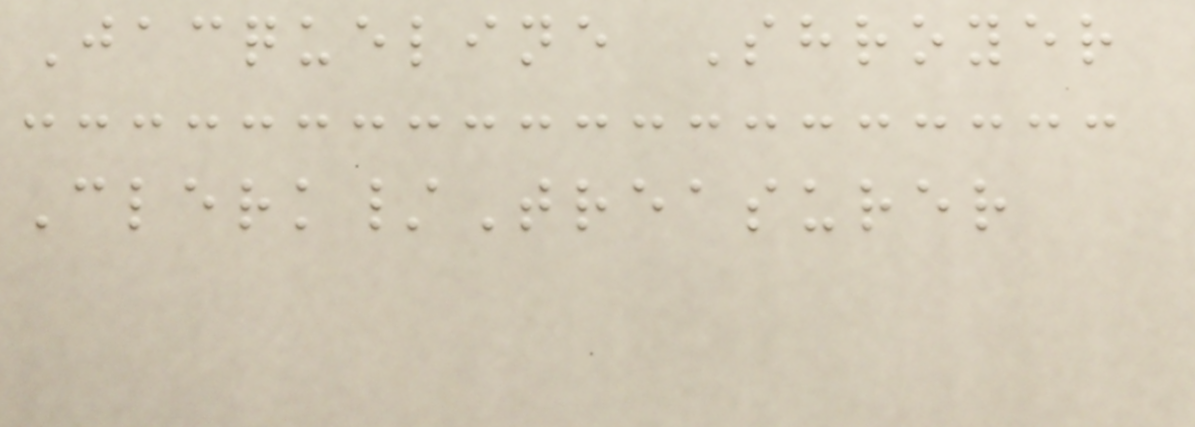Jacqueline Shroyer
Clerk/Treasurer
